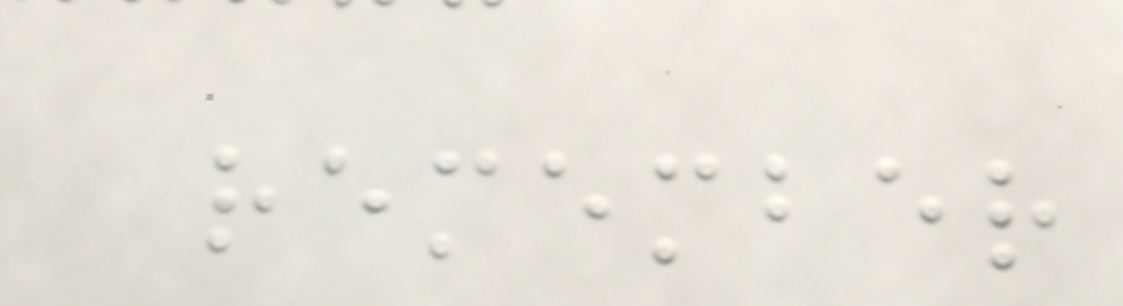remember
